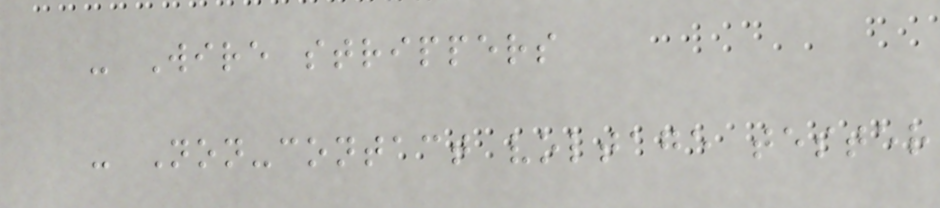- Wire strippers
- Non-contact voltage tester
